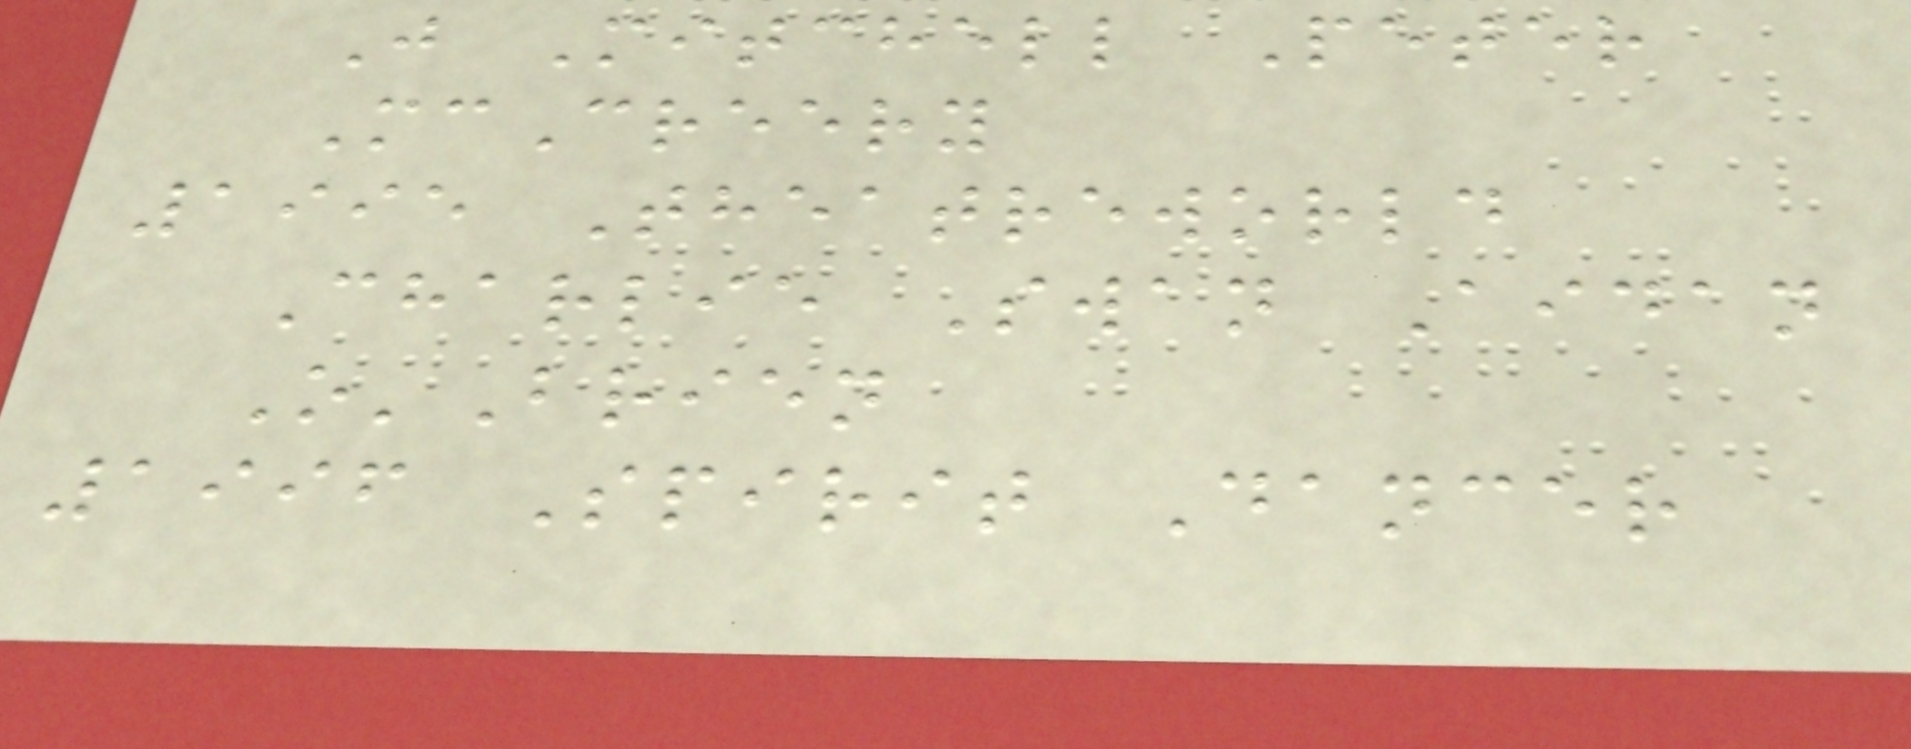J Mitchell Peter
McCreery
1995 Theatreworld
Charlie Swan Aidan
O'Brien
1996 Spirit Dancer
